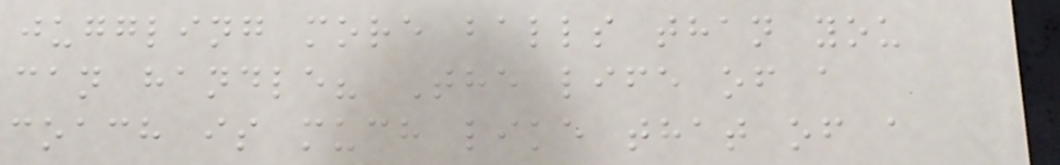juggling more balls than you
can handle? The life of a
coach is much like that of a
